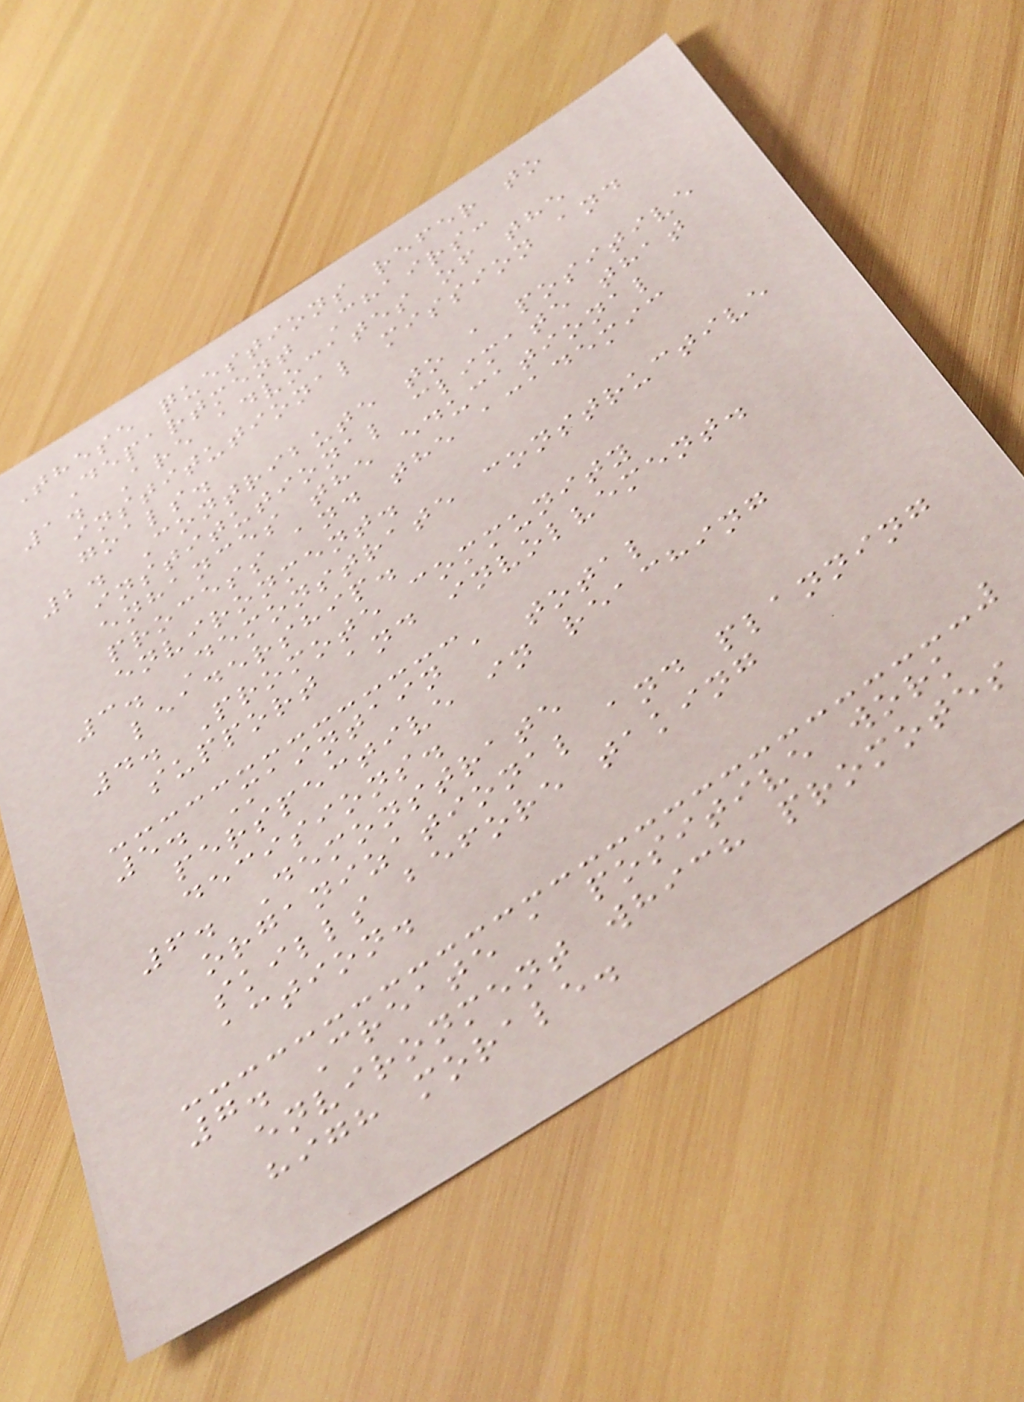These questions refer to
Department Chairs:
1. Are advocates of the
institutional mission and
goals.
2. Contribute to a positive
institutional climate that
enhances the educational
process and the academic
environment.
3. Demonstrate constructive
leadership.
4. Promote community
support and involvement.
5. Maintain a total
perspective in reaching
decisions.
6. Demonstrate
organizational and planning
skills before taking
action.
7. Create a positive work
environment which promotes
high morale.
